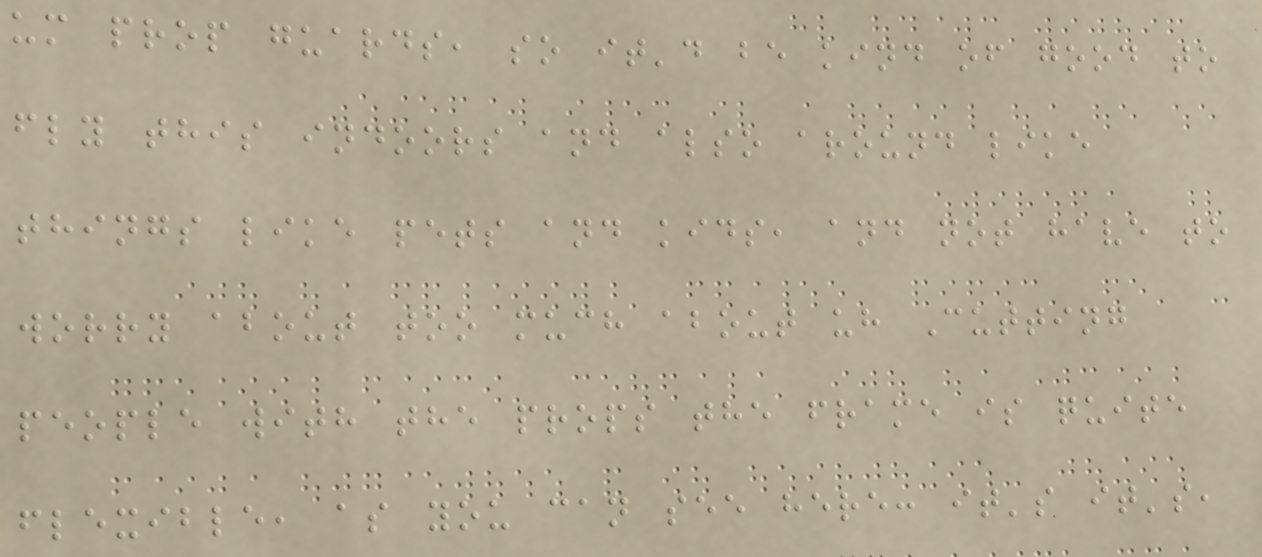um prop guards, so it'd be kind of good to
fly this indoors and also around like
things like pets and kids, and not have to
worry about too much about uh Cutting
people with the props the frame is quite
flexible, as you can see here: it's it's,
